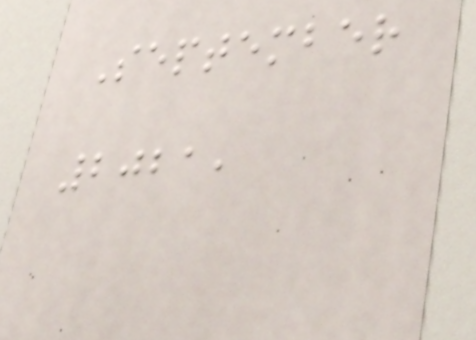September
2021,
